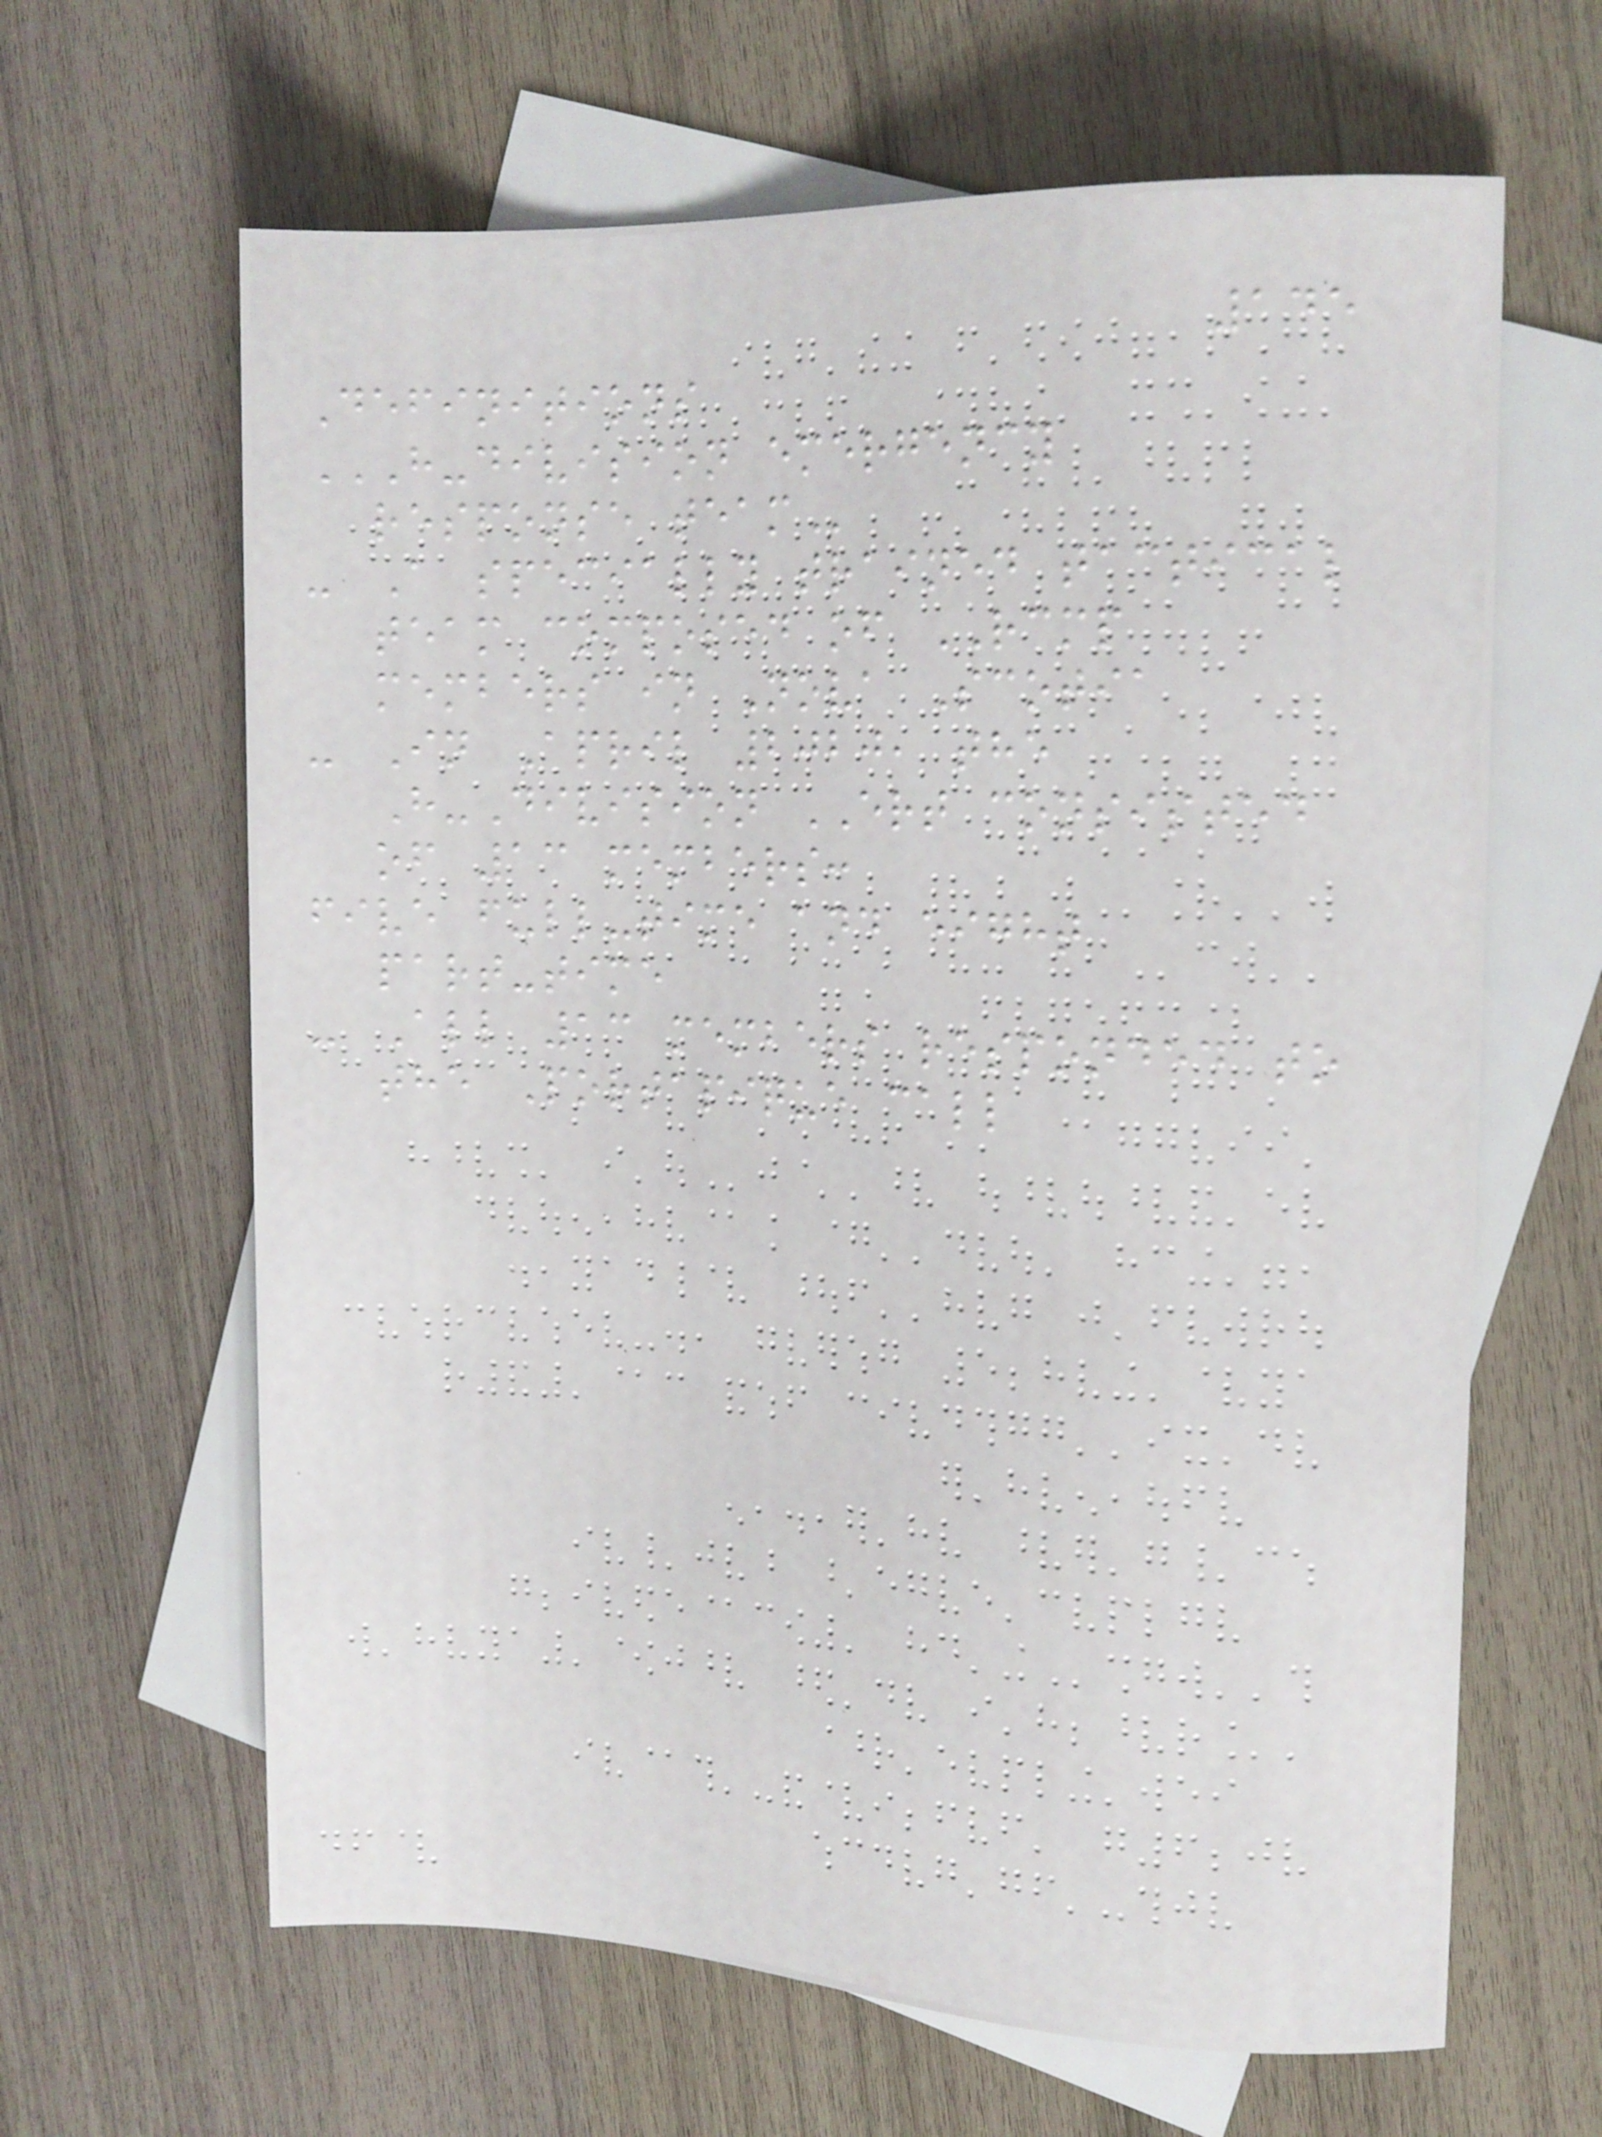145
Definitions
H-DIVISION EMERGENCY
RESPONSE TEAM
- A specially trained tactical
team composed of RCMP
members in Nova Scotia
- In April 2020, the
H-Division ERT consisted
of 13 members:
five full-time and eight
part-time
- All 13 members responded to
the Portapique call
